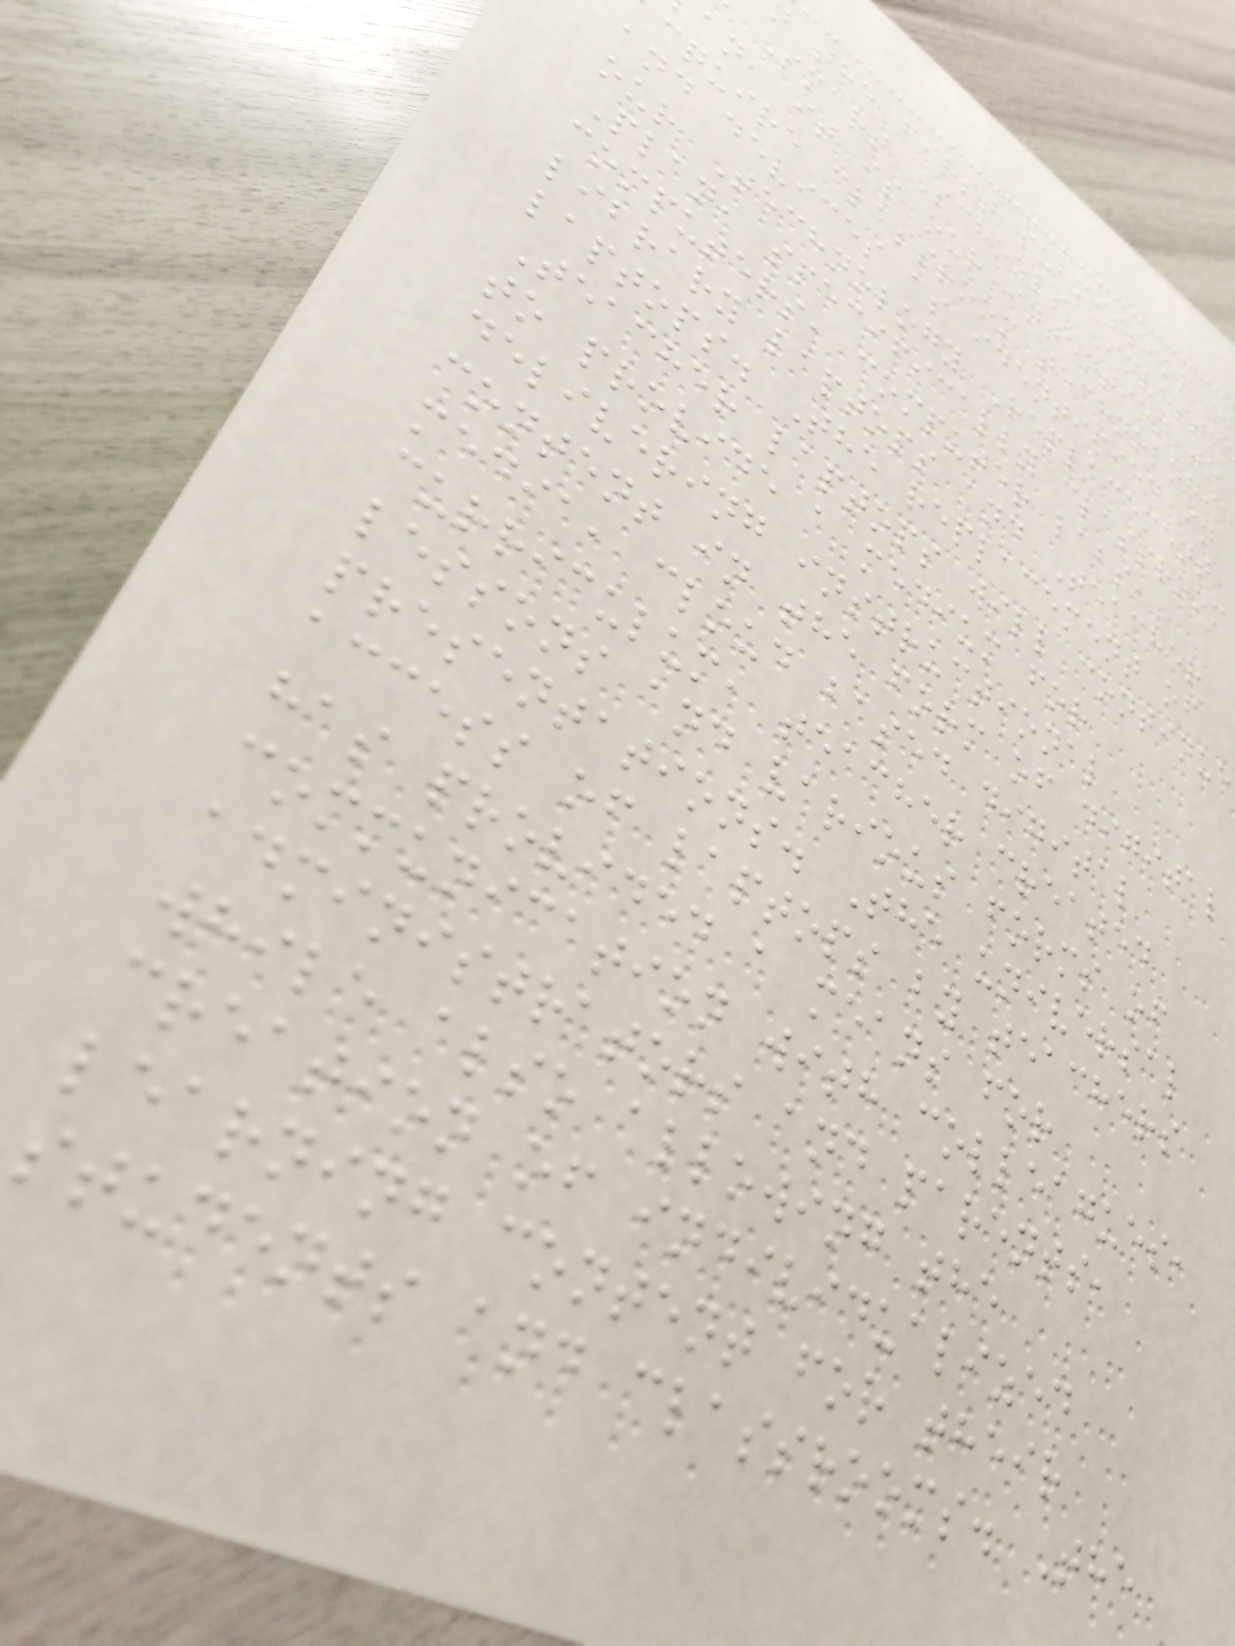the first submission o
Smart Schools Investm
an, it is our intention to
cquire classroom technologie
and devices as identified in
our Technology Replacement
Plan, specifically classroom
computers, computer labs,
library laptops and Teacher
laptops. The replacement of
Teacher laptops will continue
to provide a medium for
delivering instructional
content in the form of digital
media, cloud based digital
curriculum, teacher created
lessons and various forms of
presentations. The universal
access of laptops by teachers
has provided a means for
communication with colleagues,
administrators and parents,
while also allowing the
creation of individualized
learning content for their
students and classrooms. The
